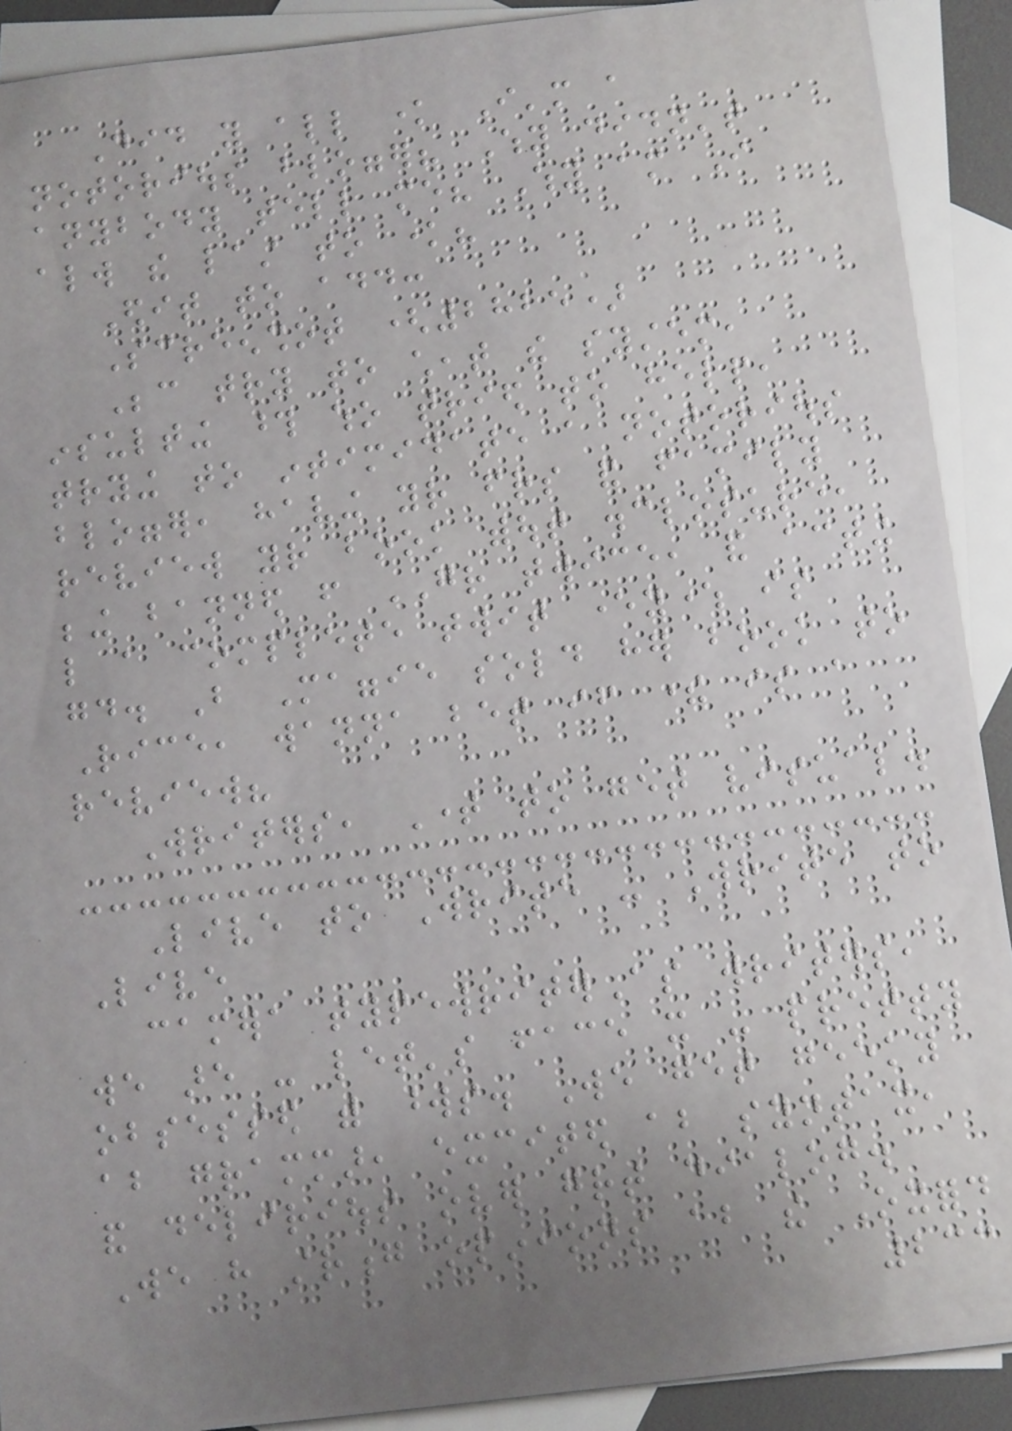Did you all know I'm a
notorious blogger? Why didn't
anybody tell me? Why am I
always the last to know?
Edit to add:
Screenshot (2825)
Because try to cheat the system,
insulting those who tried to help,
trying to intimidate a notorious
blogger, having your friends and family
review your book without disclosure,
being banned from GR twice, and acting
like a complete twit everywhere is
good. But Maggie sold her book to
Rice, wanna bet if there is a
review?
Writers, Time to get visual.
Live to Write - Write to
Live
camera typewriterAs writers,
we are - let's face it - pretty
obsessed with words. We get geeky
about grammar, excited about syntax,
and delirious over great dialog.
We have strong opinions about the Oxford
233
